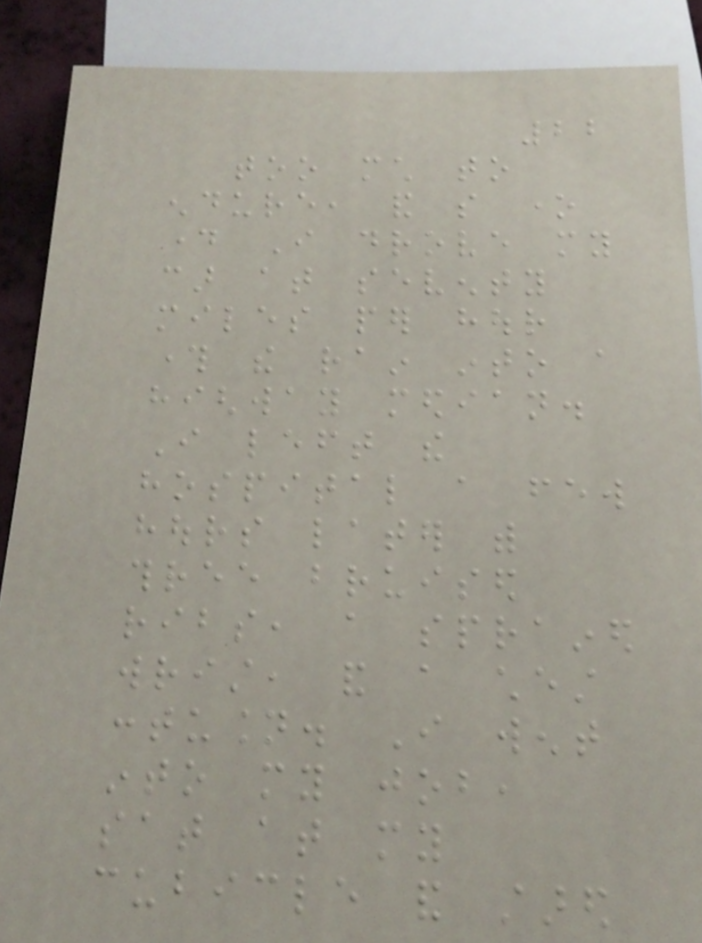22
too much to
endure, and so one
day I drove my
car at seventy
miles per hour
through the rain into a
highway median.
I left the
hospital a few
hours later with
three bruised
ribs, a sprained
wrist, and a chest
contusion. I went
into my job,
sat at my
cubicle and stared
